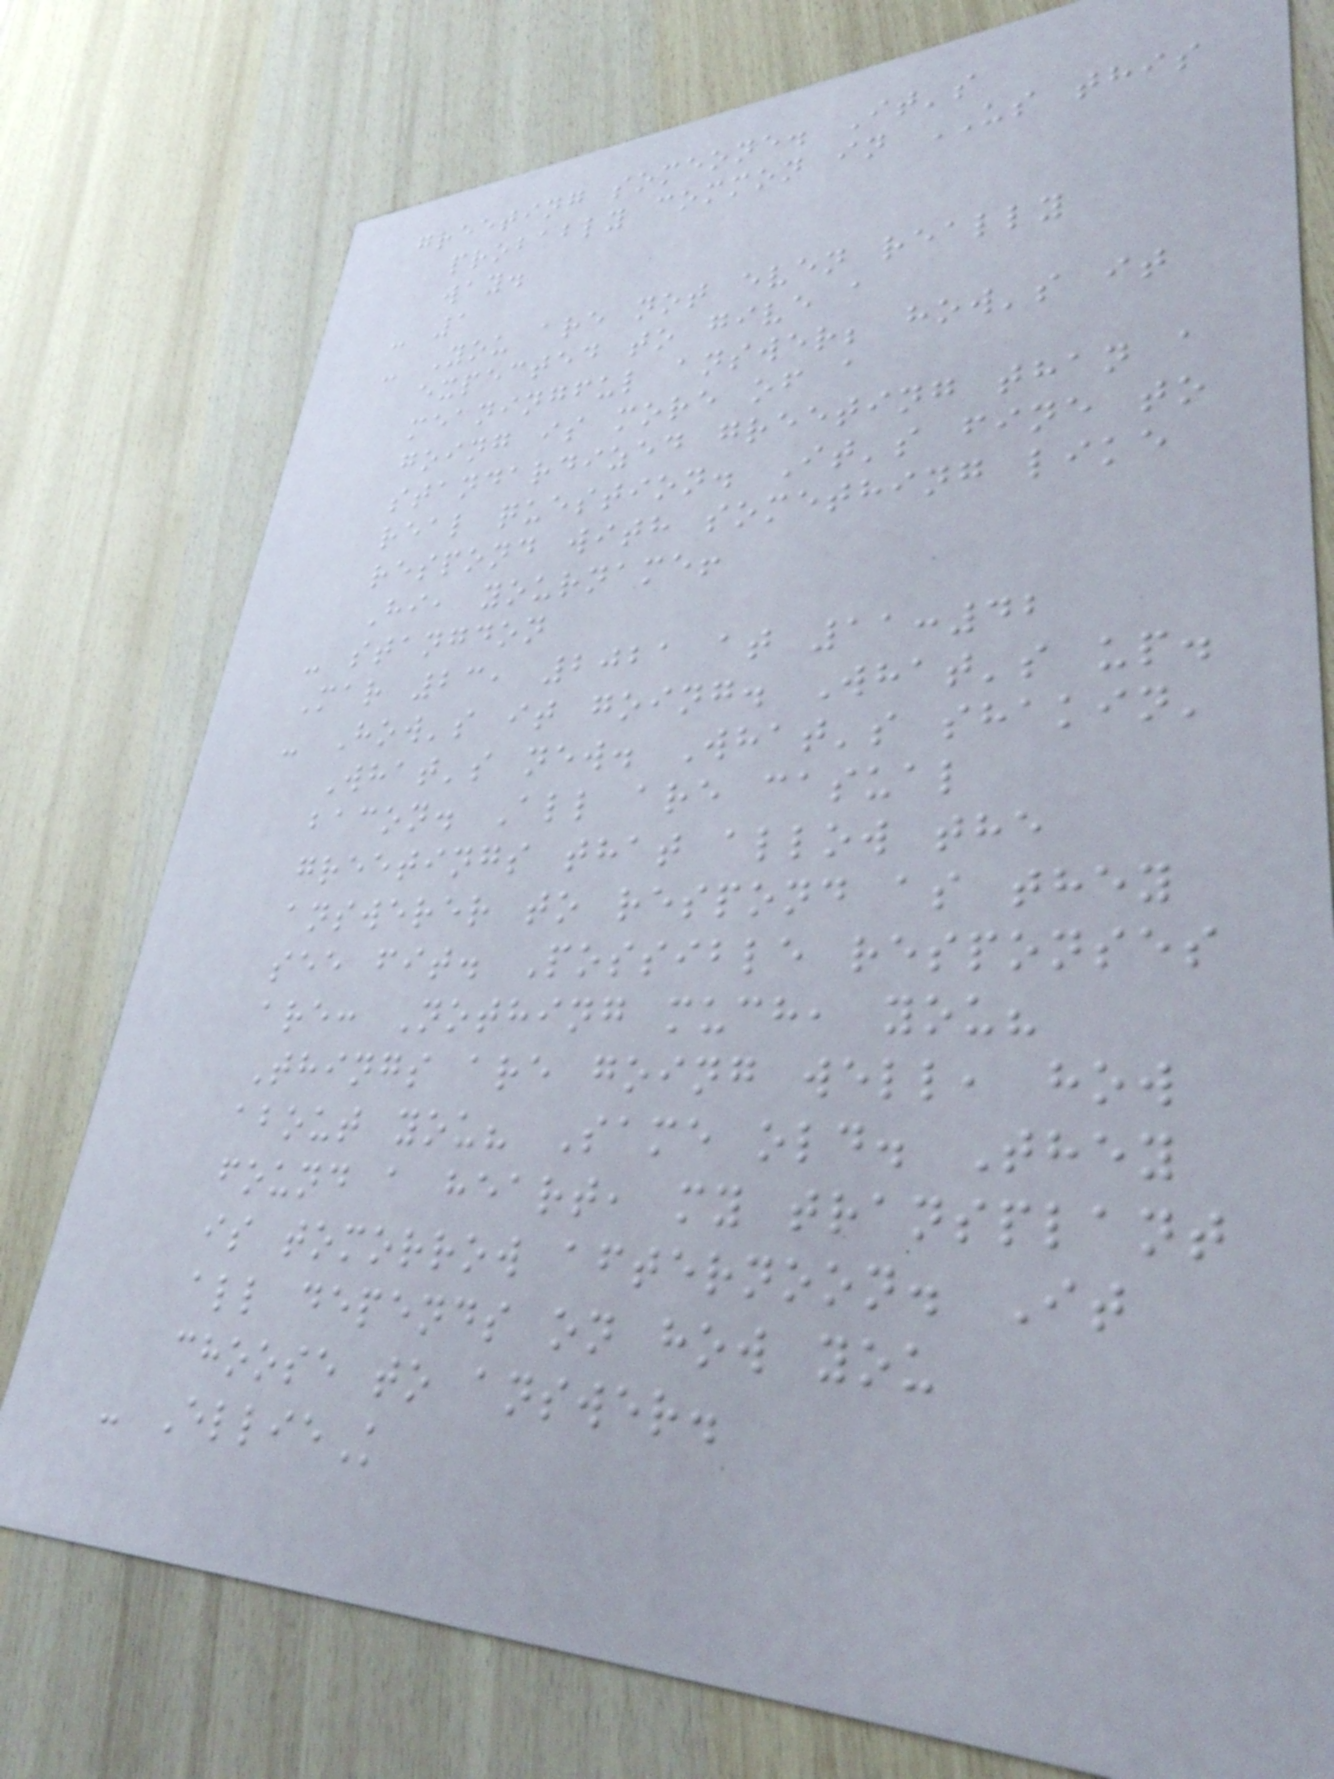greeting someone. It's
probably common in US this
way.
- 1
- You are not even really
expected to give a
meaningful answer; how's it
going is more of a
standardized greeting than a
real question. It's fine to
respond with something like
Hi, yourname!
- stangdon
Mar 23, 2021 at 11:42
- How's it going. What's up.
What's new. What's shakin'
bacon. All are casual
greetings that allow the
answerer to respond as they
see fit. Possible responses
are: Nothing much, you?
Things are going well, how
about you? Same old. They
found a heart, my transplant
is tomorrow afternoon. It
all depends on how you
choose to answer.
- EllieK
